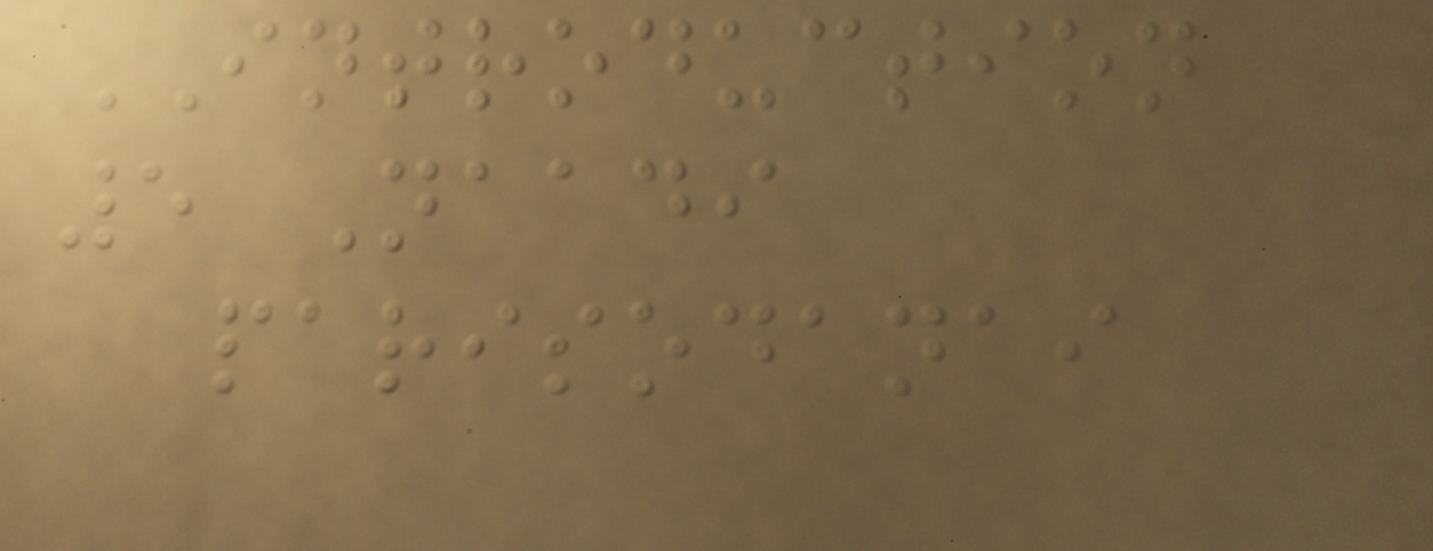INTRODUCTION
5 Naadi
parisodanai
